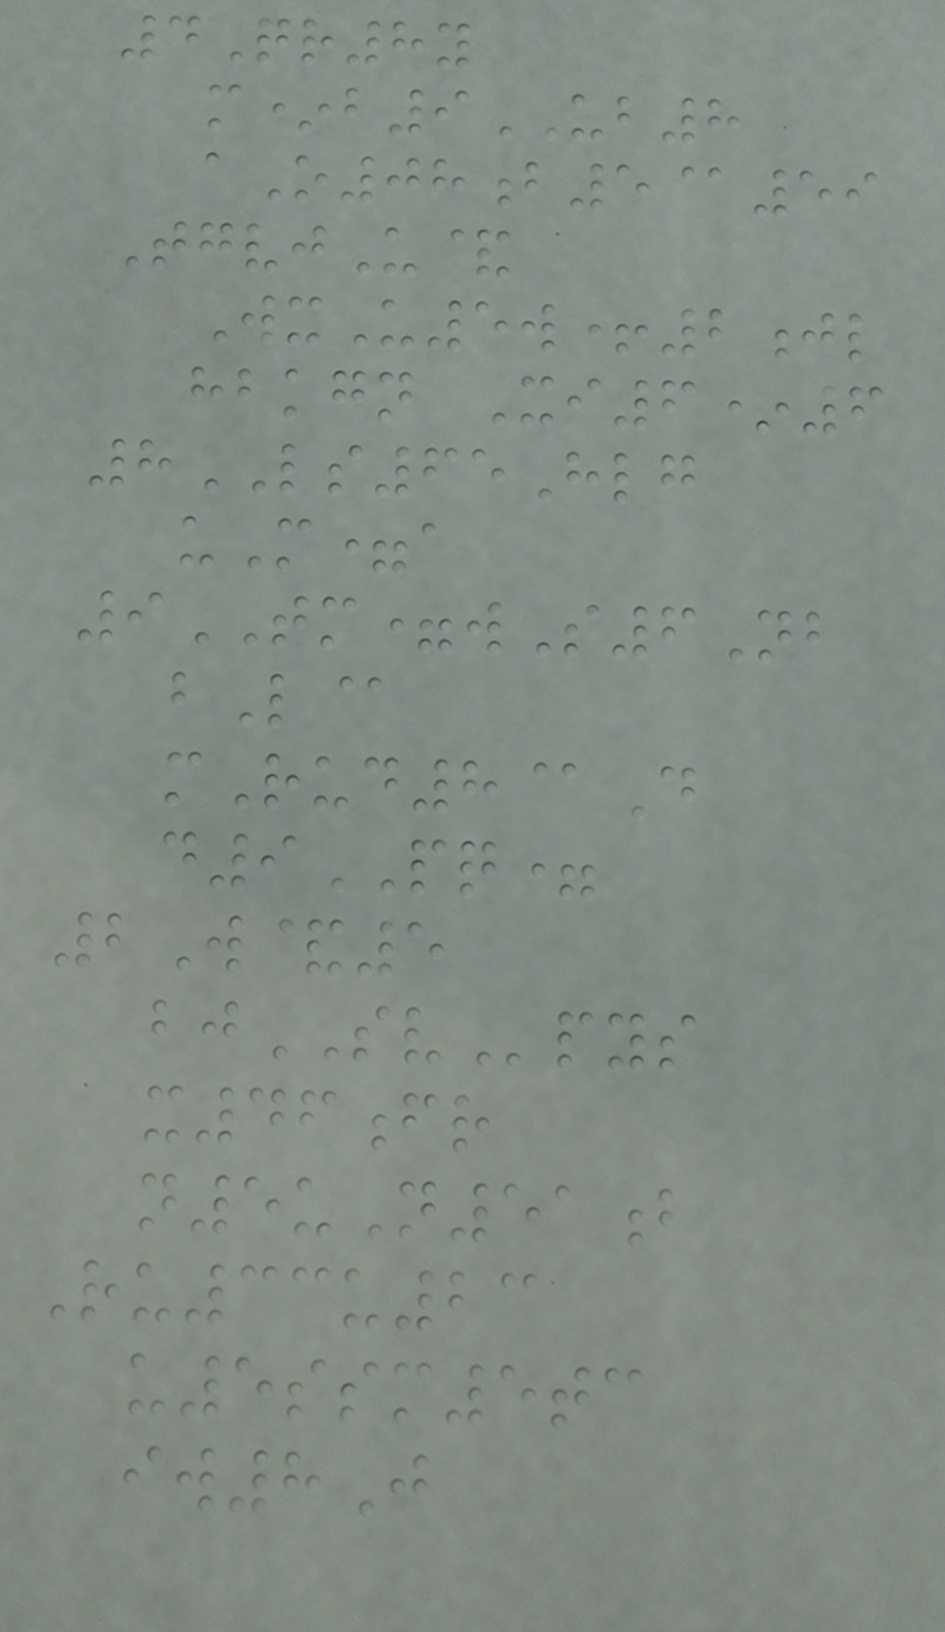4Qr8y
m*b9UB8
aO08b5@59
TgvjU&
WxU5w+2jl
hbkgn Xi6*6
8LS65Hlg
uM=a
9TM=wS6Nb
bL@
mRud8@D
d9PQ=
2W&5
bjSVpys
x46fr
n5uN51b
Ru33u23
u5ssm5tc
iw8J
